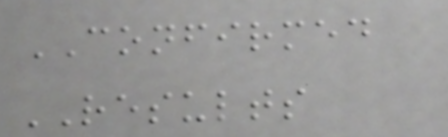CONFIRMED
RESULTS
